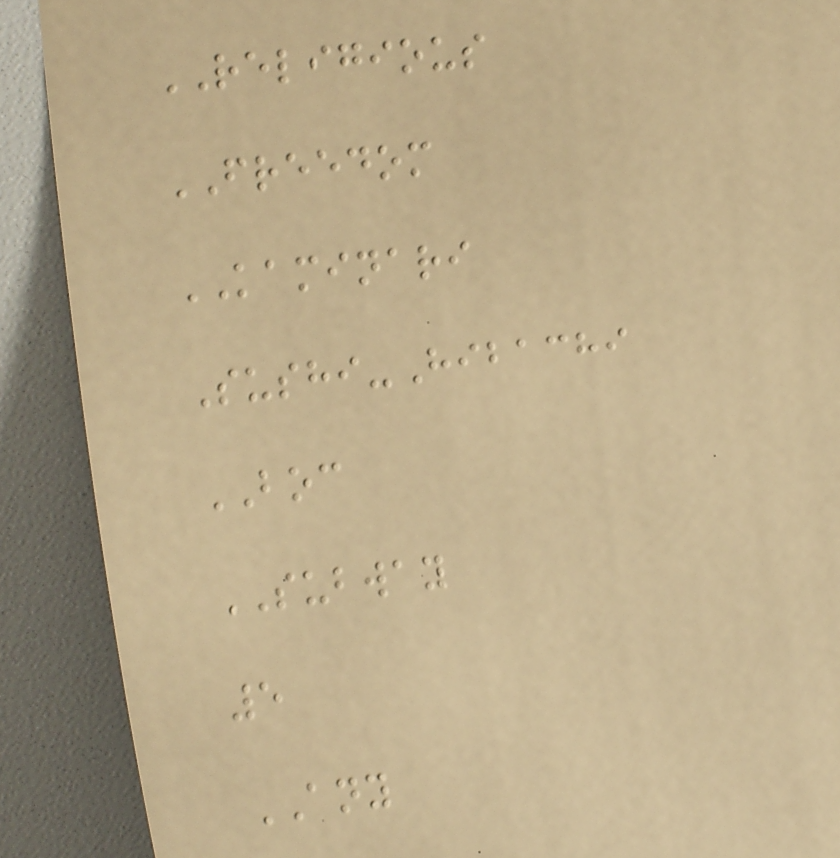RELIGIOUS
FREEDOM
KAMINARI
Sushi-Hibachi
BOC
SUBWAY
5
ANY
